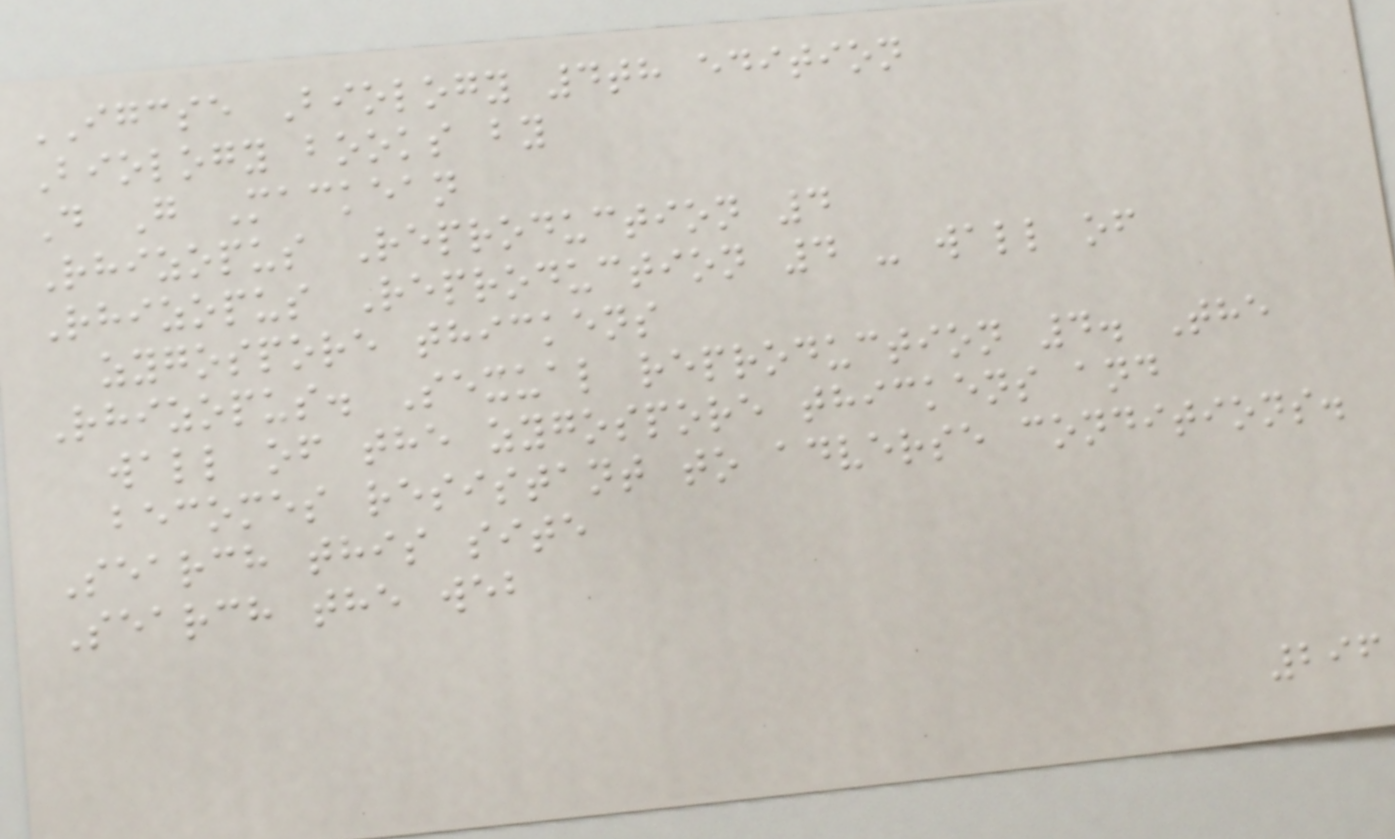IGCSE Biology 4th edition
Biology books by
D G Mackean
Rhizopus Reproduction 4
Rhizopus Reproduction 4 - wall of
zygospore thickens
Rhizopus. Sexual reproduction 4. The
wall of the zygospore thickens and
becomes resistant to adverse conditions.
Search this site
Search the web
296
